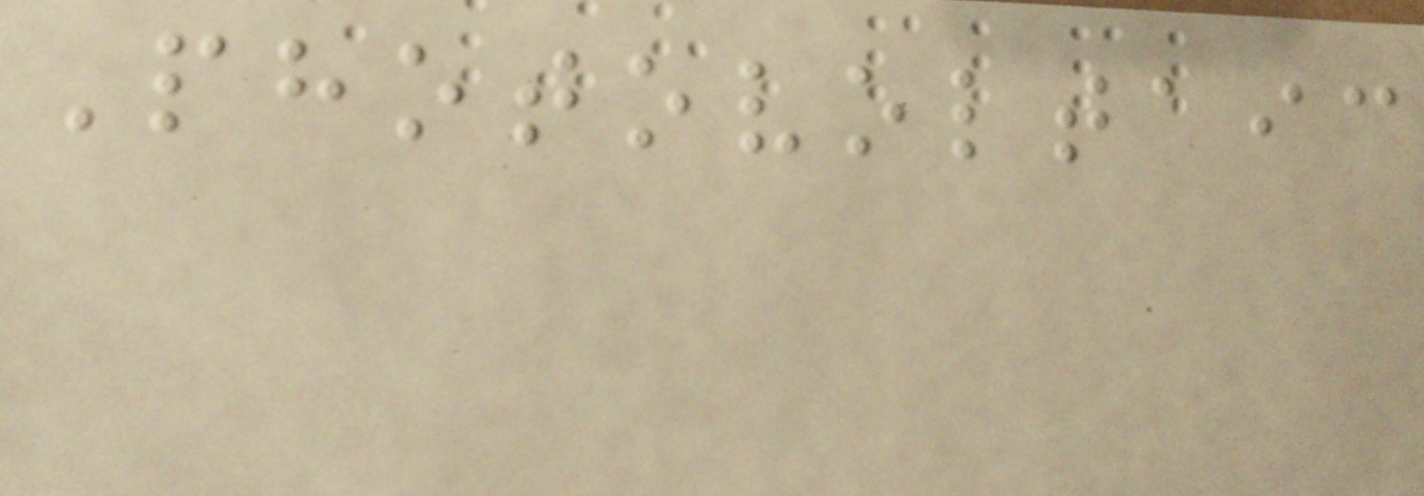Photovoltaic
